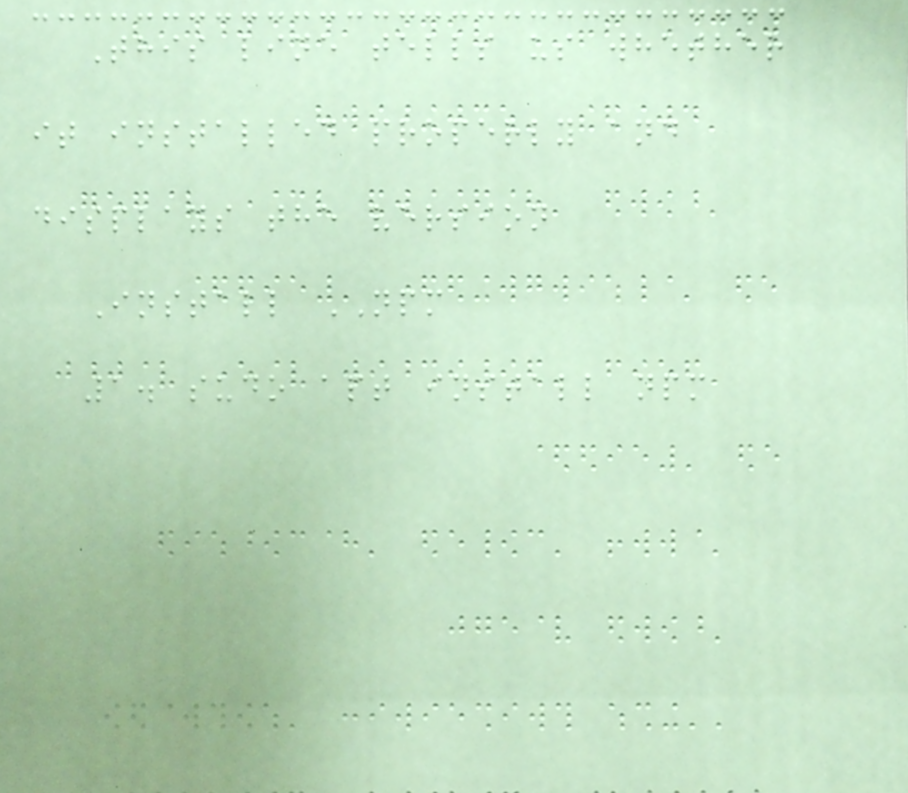This line tells us whether
it installed properly and
displays the version
Install NPM
1. sudo apt install npm
